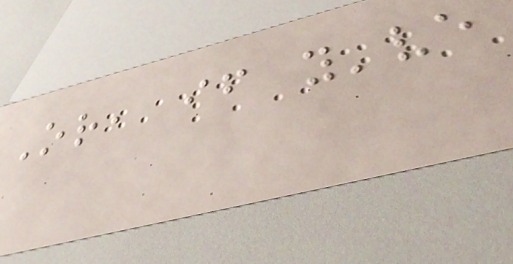Or, if you've
